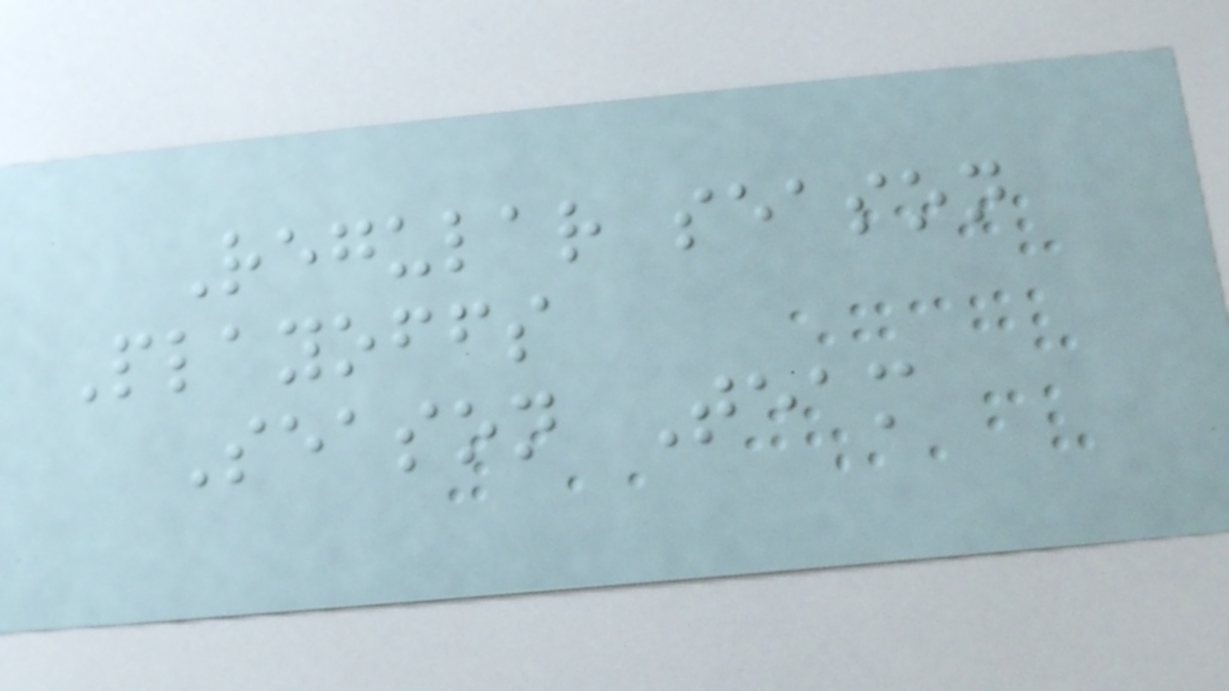Regular season
Playoffs
Season Team
